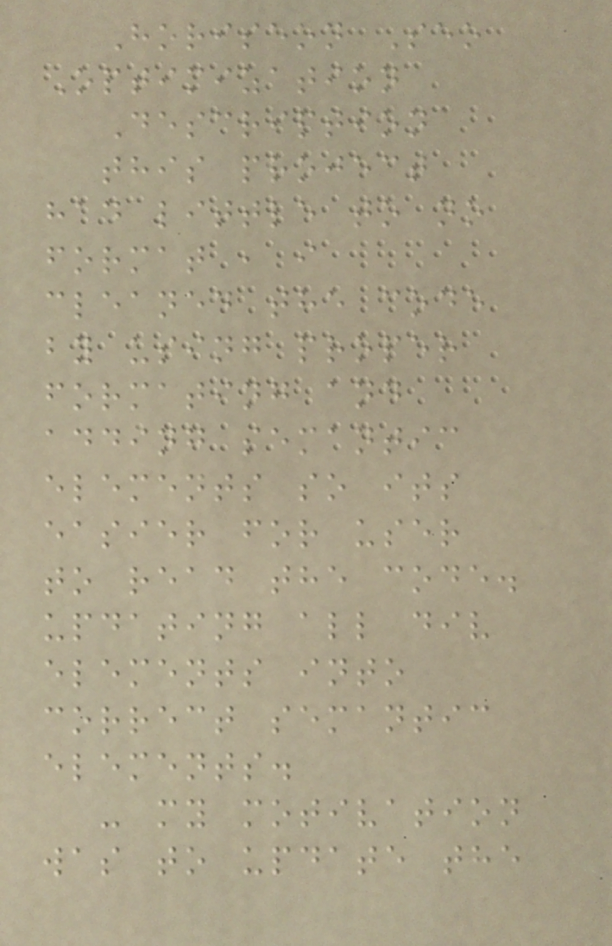Horiseon Seo
Optimization
Description
this project
had little to no
format , i
cleaned the code
by using proper
formating and
adding semantic
elements so its
easier for user
to read the code.
updating all div
elements into
correct semantic
elements.
- my motivation
was to update the
